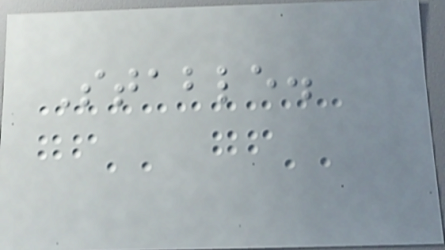Stable.
